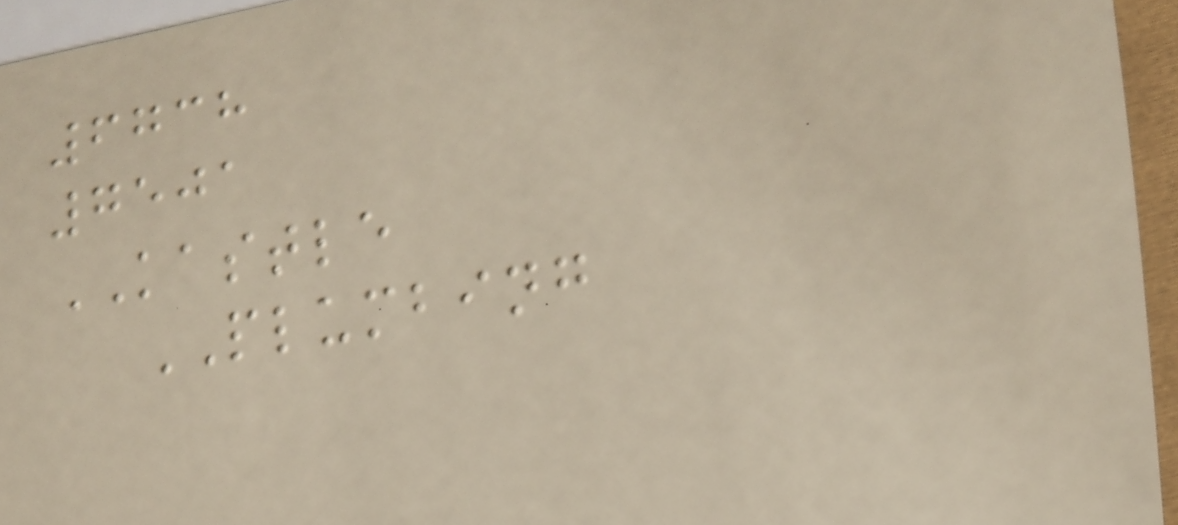6738
7501
KASTLE
PLUMBING
